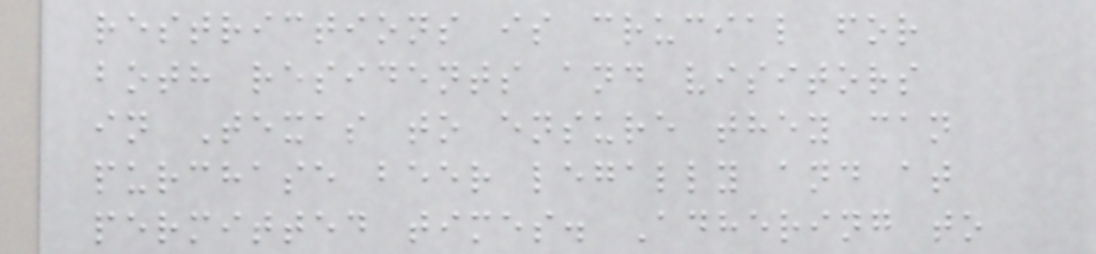restrictions is crucial for
both residents and visitors
in Texas to ensure they can
purchase beer legally and at
permitted times. Adhering to
